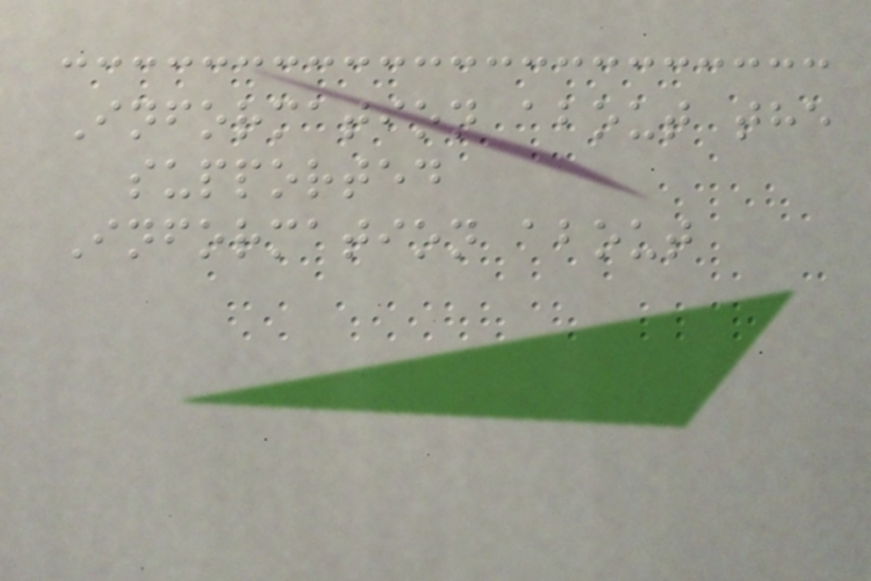Information about the
supported
Information about
